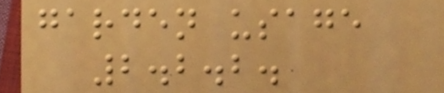garden usage
2.2.2.
